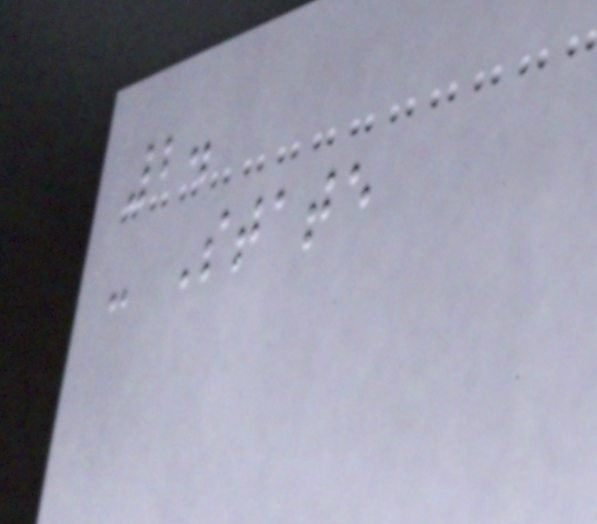2.
- State
